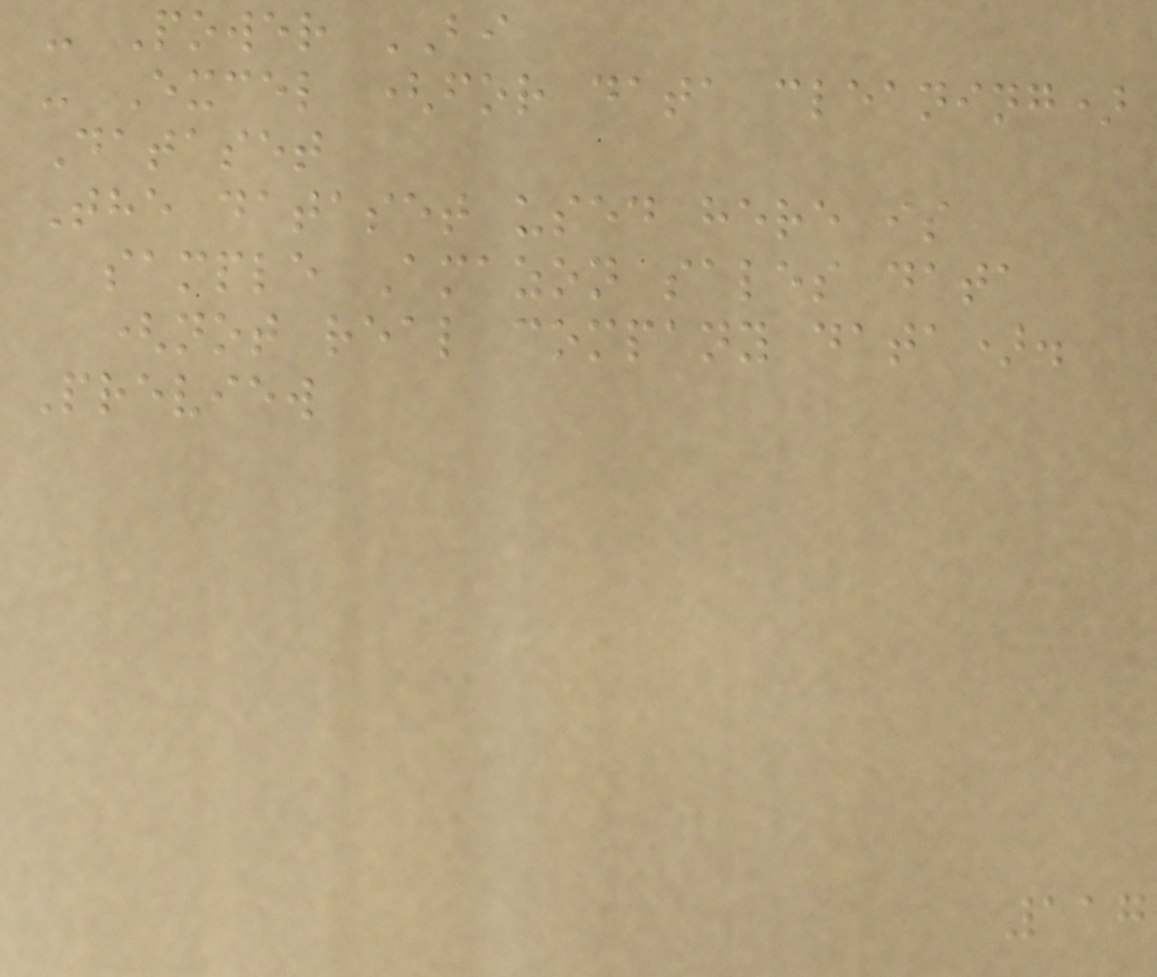- Power BI
- Excel (for data cleaning)
Dataset
The dataset used here is
sample Amazon sales data
(not real company data).
Preview
117
